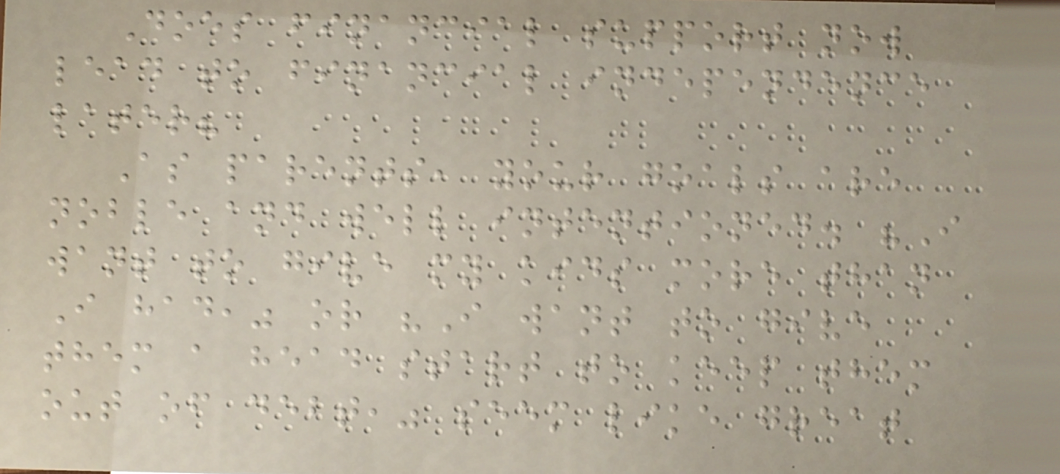Does financial support now
lead to financial independence
later?
As parents, your goals are
noble and well intentioned. "I
want to give my kids more than
I had," or "I want to give
them a head start to keep them
out of debt," seem like great
